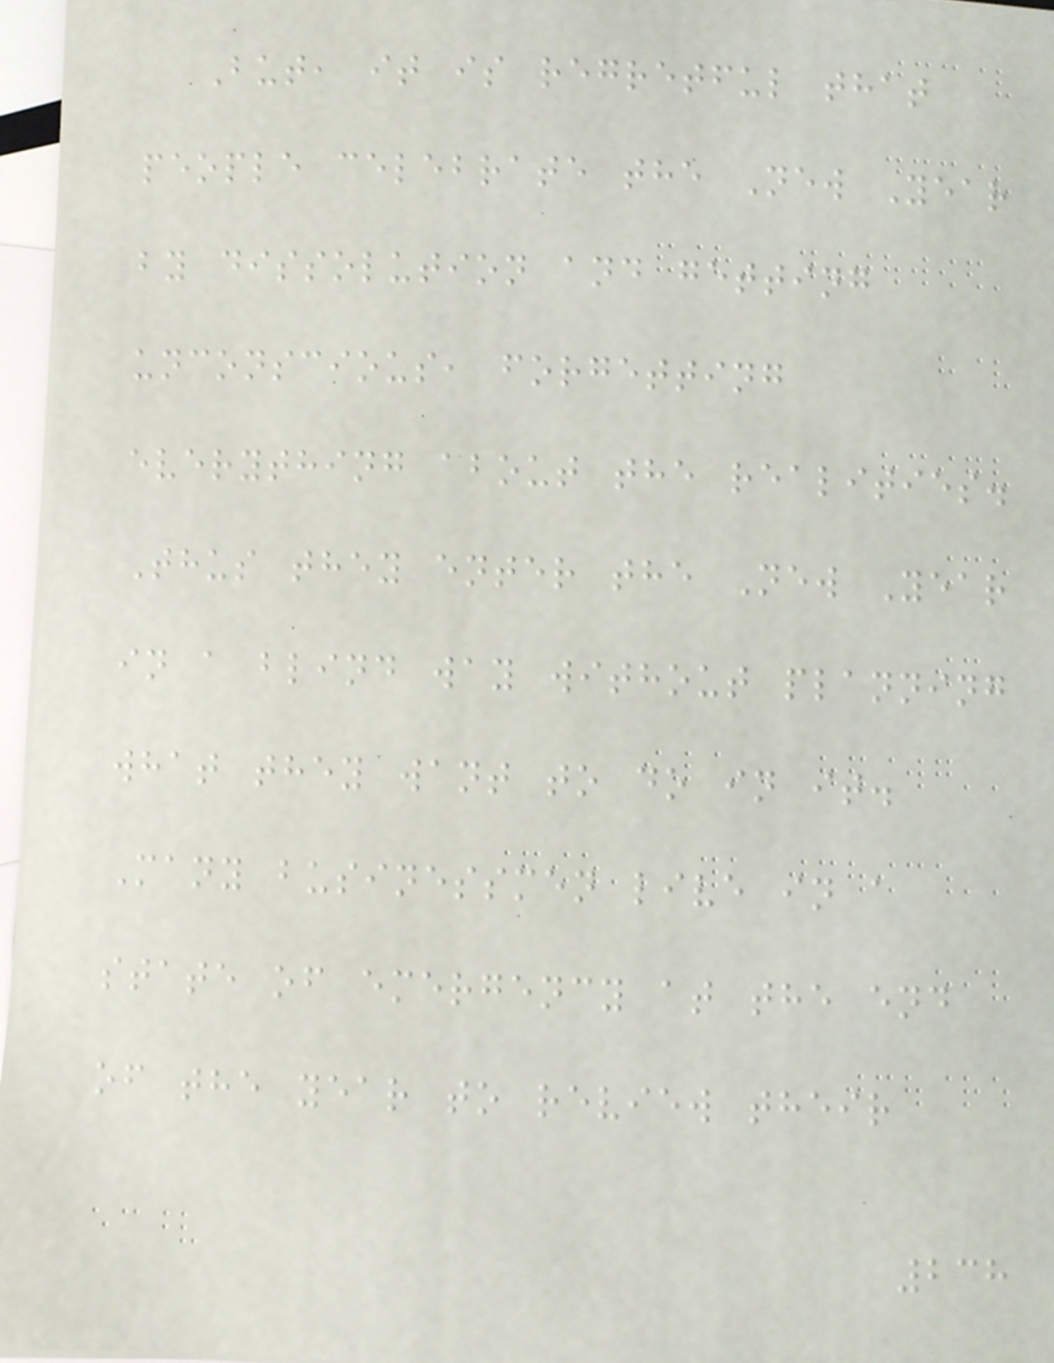But, it is regretful that
people celebrate the New Year
by dissolution and getting
unconscious, forgetting
everything about the realities.
Thus they enter the New Year
in a blind way without planning
what they want to do in it.
Many businessmen live in a
state of emergency at the end
of the year to review their
238
